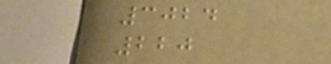3024
220
